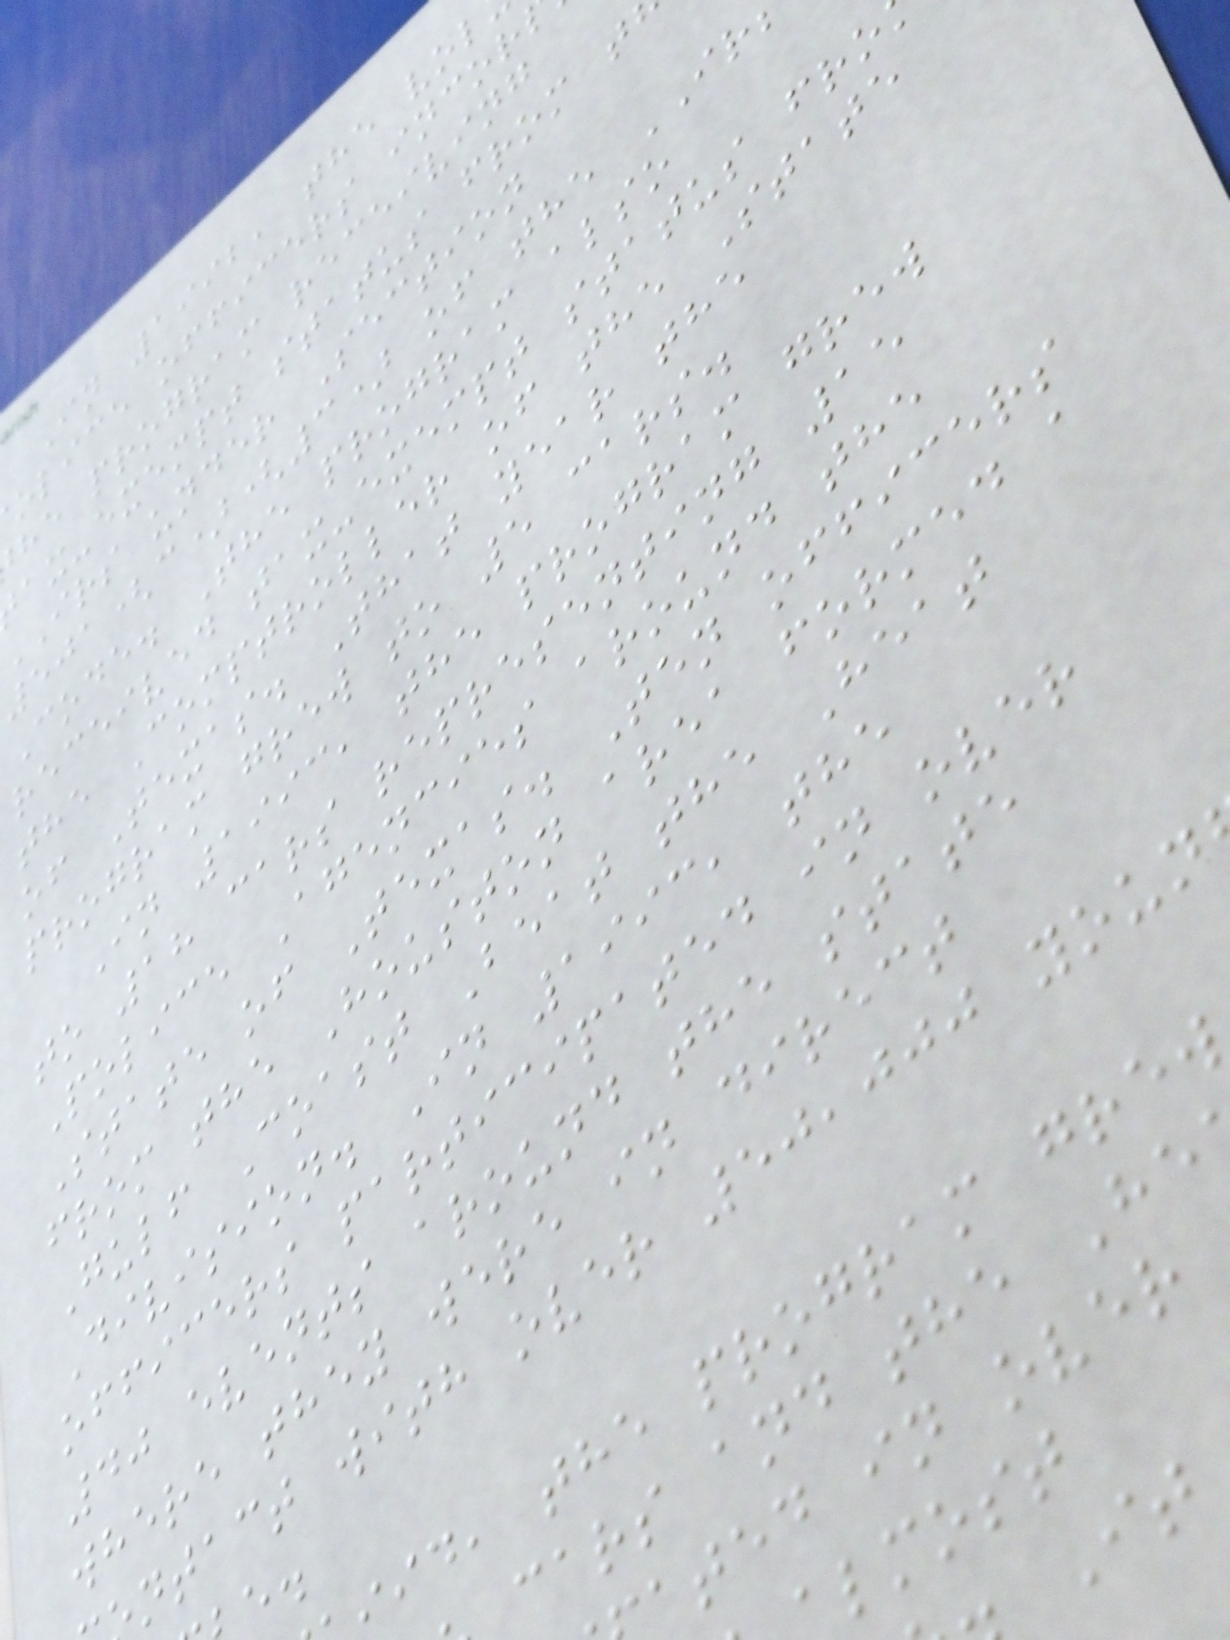In 1992, the vol
olice officers incor
he program receiving
ax-exempt status from t
irs under Section
501(c)(3) of the IR
Code. The program also
received tax-exempt status fro
the Comptroller of the State
of Texas. That year the
program grew to 5 cars.
In 1993, the program grew
to 18 cars representing 15
Police Agencies around the
State of Texas. Ten officers
from the Houston area formed a
Gulf Coast Beat the Heat
Division. In 1993, the
officers participated in over
40 events around the state
where they were in direct
ntact with over 50,000 youn
id, the program grew
cars and the He
ated in over
